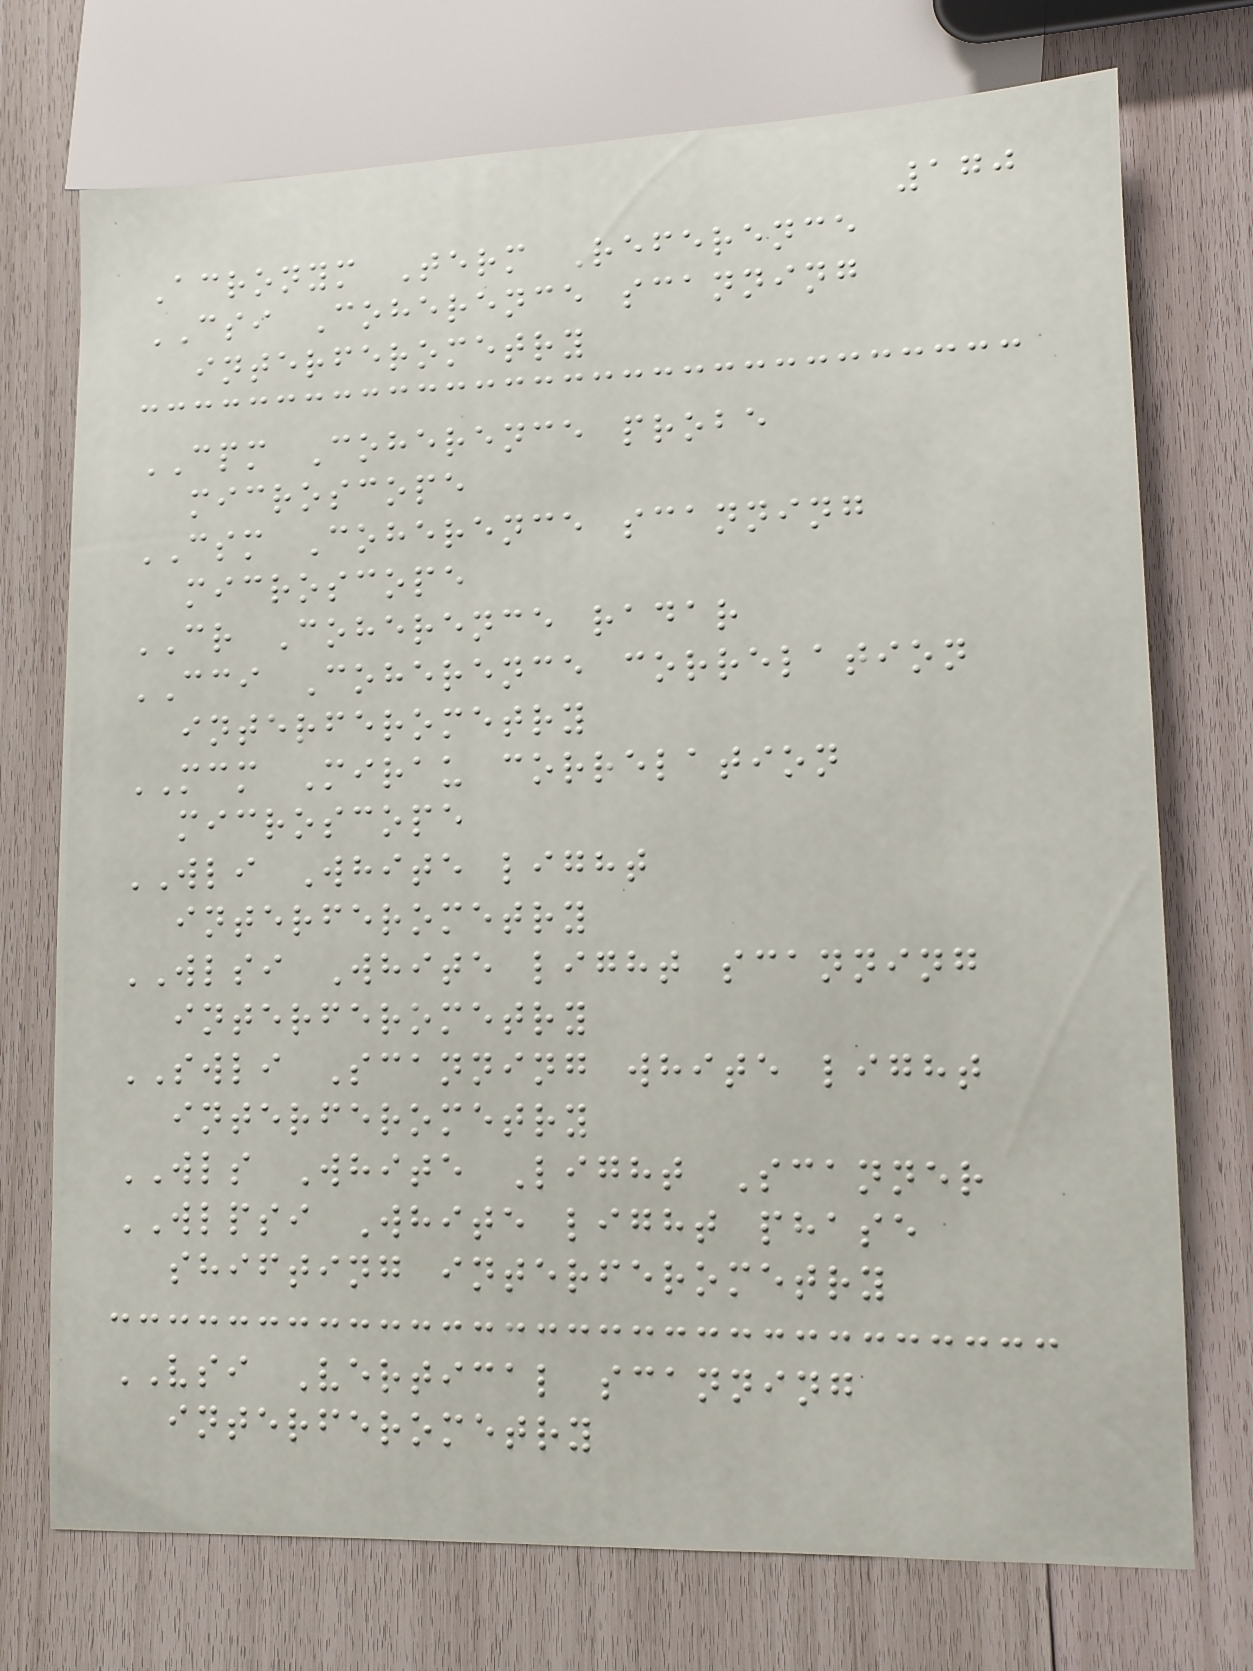170
Acronym Term Reference
CSI Coherence scanning
interferometry
CPM Coherence probe
microscope
CSM Coherence scanning
microscope
CR Coherence radar
CCI Coherence correlation
interferometry
MCM Mirau correlation
microscope
WLI White light
interferometry
WLSI White light scanning
interferometry
SWLI Scanning white light
interferometry
WLS White Light Scanner
WLPSI White light phase
shifting interferometry
VSI Vertical scanning
interferometry
